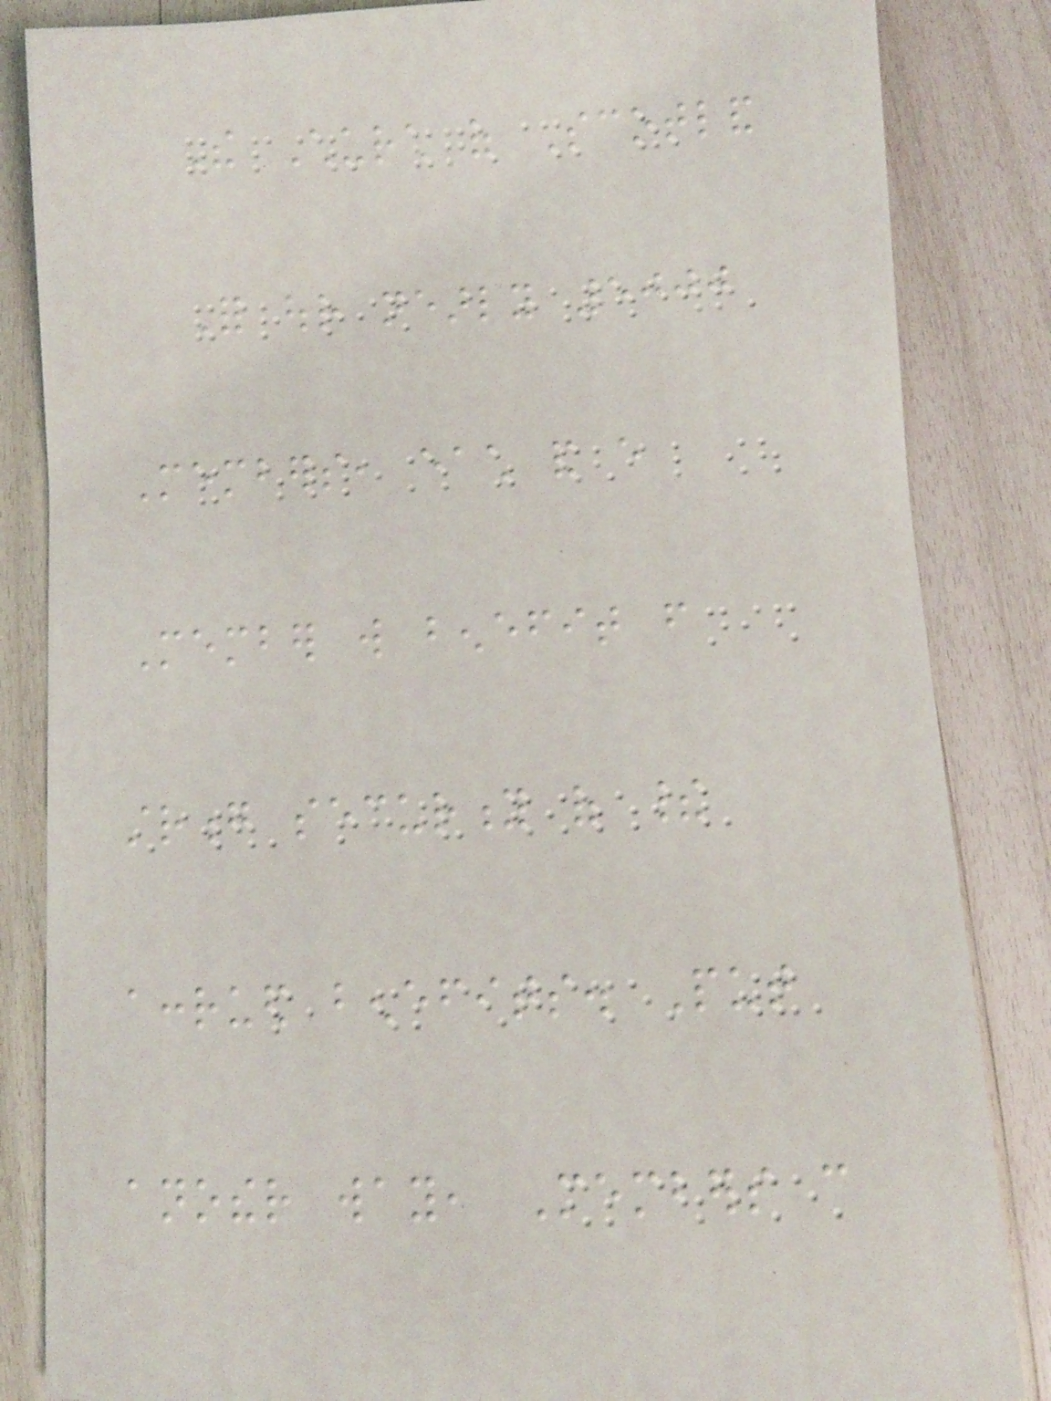The Church of Scotland
For our nearly 5000
Members, each and every
Member will benefit from
strong security of their
accrued benefits. Put
another way, Members can
